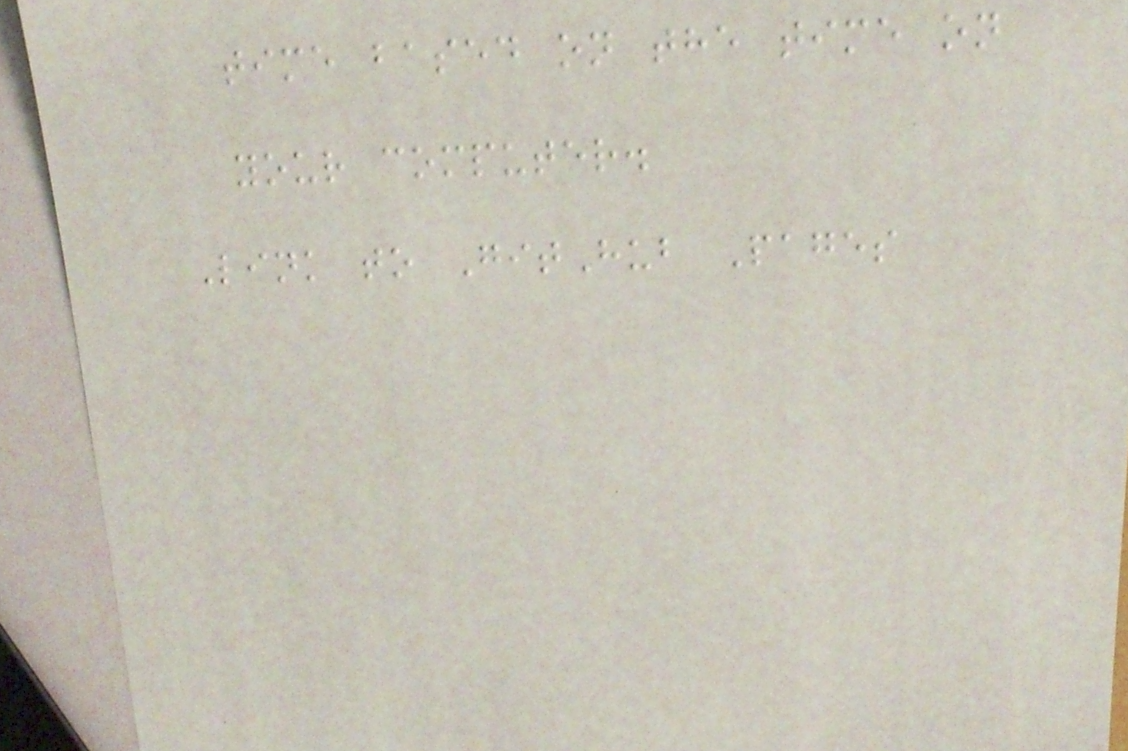time based on the time on
your computer.
Link to GitHub Pages
